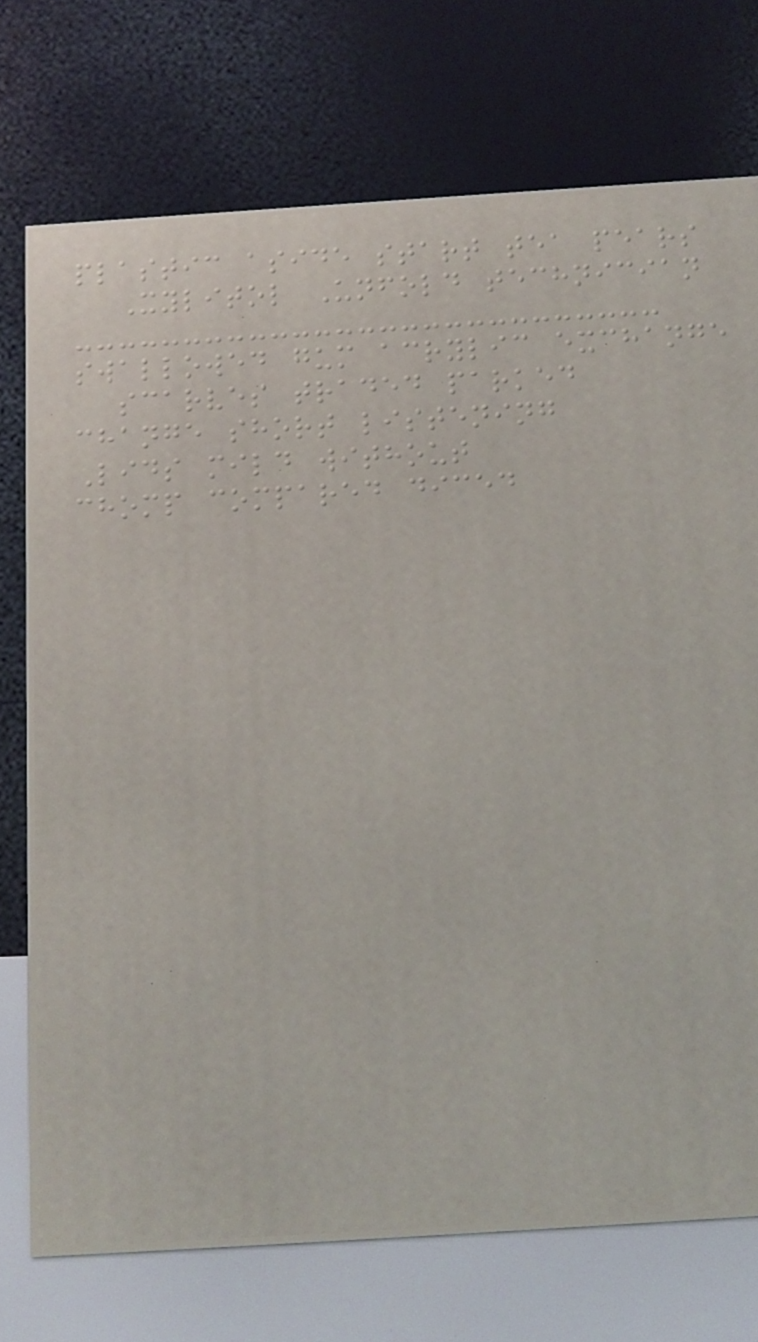plastic aside start tea pears
Xylitol Unfold technician
swallowed gum acrylic exchange
scarves traded parked
change short listening
Lids mild without
chomp compared diced
